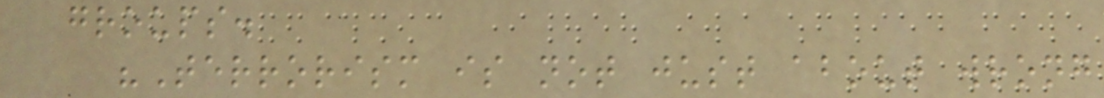groups.
"Terrorism is not just about wrong
